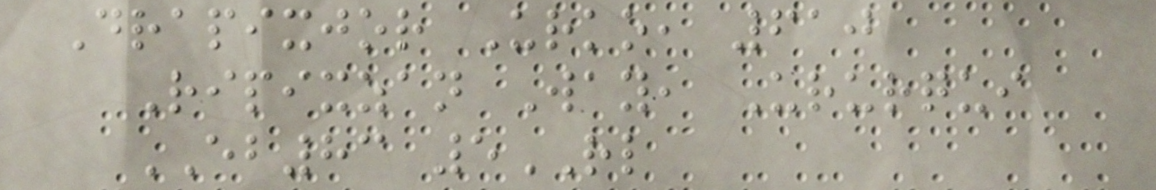Drapixjor Urko, 610
Ripixzan Way, Ururqui
EB83 5RL
